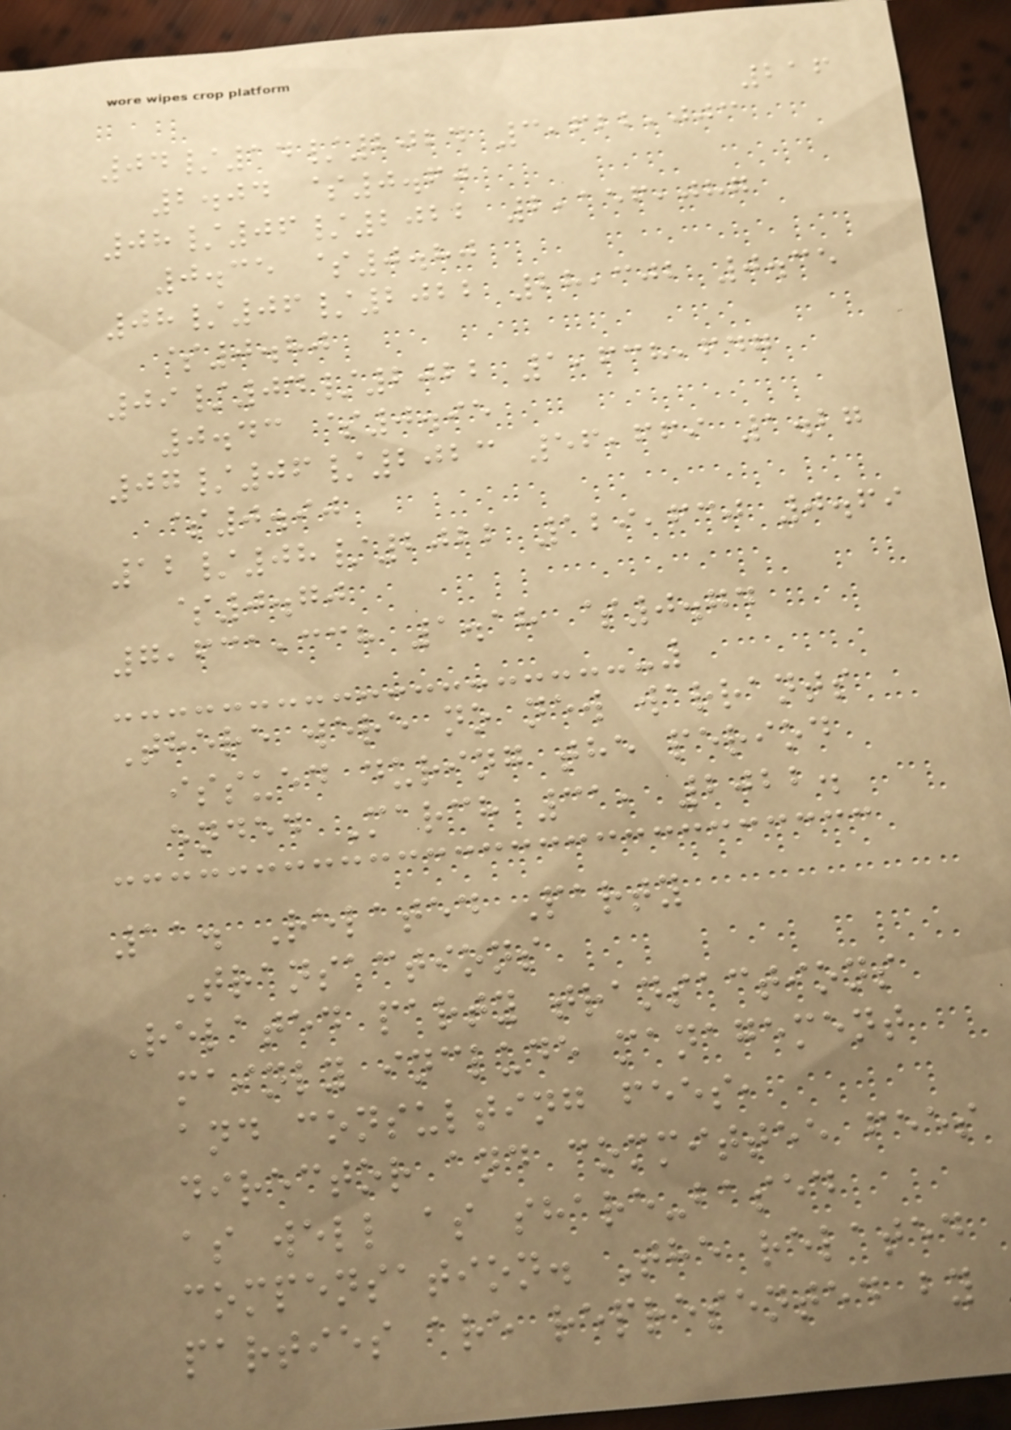216
04/14/2024 3,622,003
2.04 $0.60
08/06/2022 2,156,087
0.35 $0.80
08/06/2022 28,302 0.35
$0.80
09/04/2022 1,638,647
0.43 $0.95
07/06/2023 56,669 1.27
$0.90
12/08/2022 129,630 0.69
$0.70
7,631,338 1.18 $0.74
There were no new warrants
issued during the period
ended March 31, 2022.
11. Related Party
Transactions
Related party transactions
mainly include management
and consulting fees,
director and committee fees
as well as share-based
compensation. The related
parties are represented by
